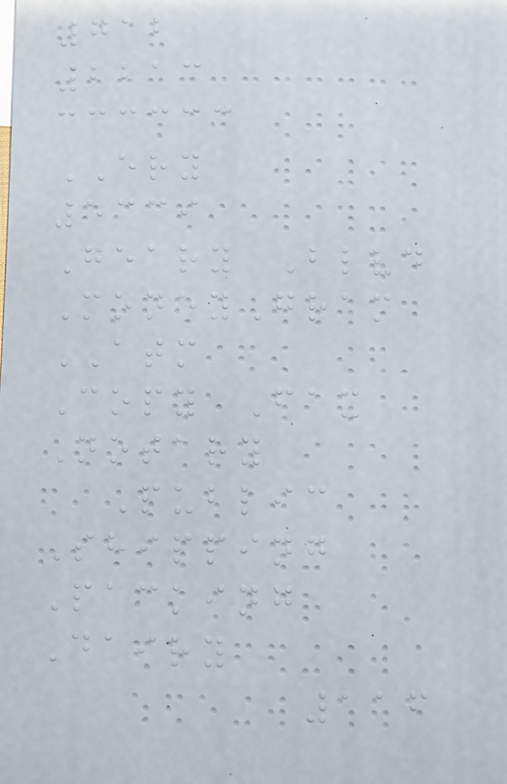712
2213
ERY
5339
Geary Blvd
MoneyGram
ATM
Copy Fax
Notary
Public
Shipping
Packing
Dairy
116
